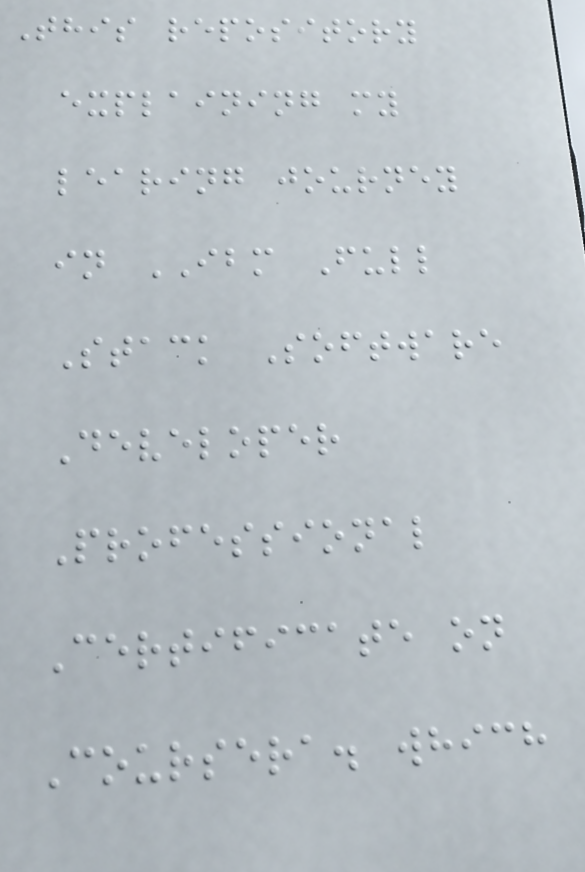This repository
explaining my
learing journey
in IBM Full
Stack Software
Developer
Professional
Certificate on
Coursera. which
